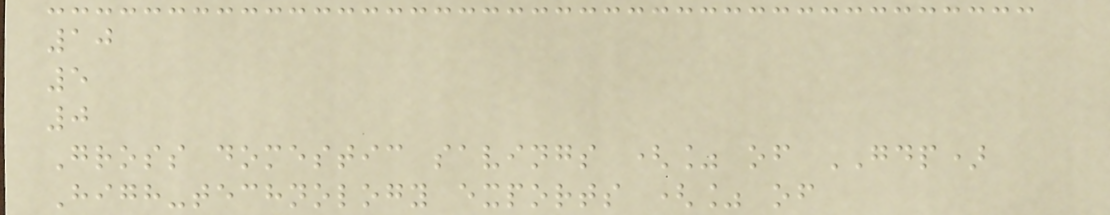10
5
0
Gross domestic savings (% of GDP)
High-technology exports (% of
